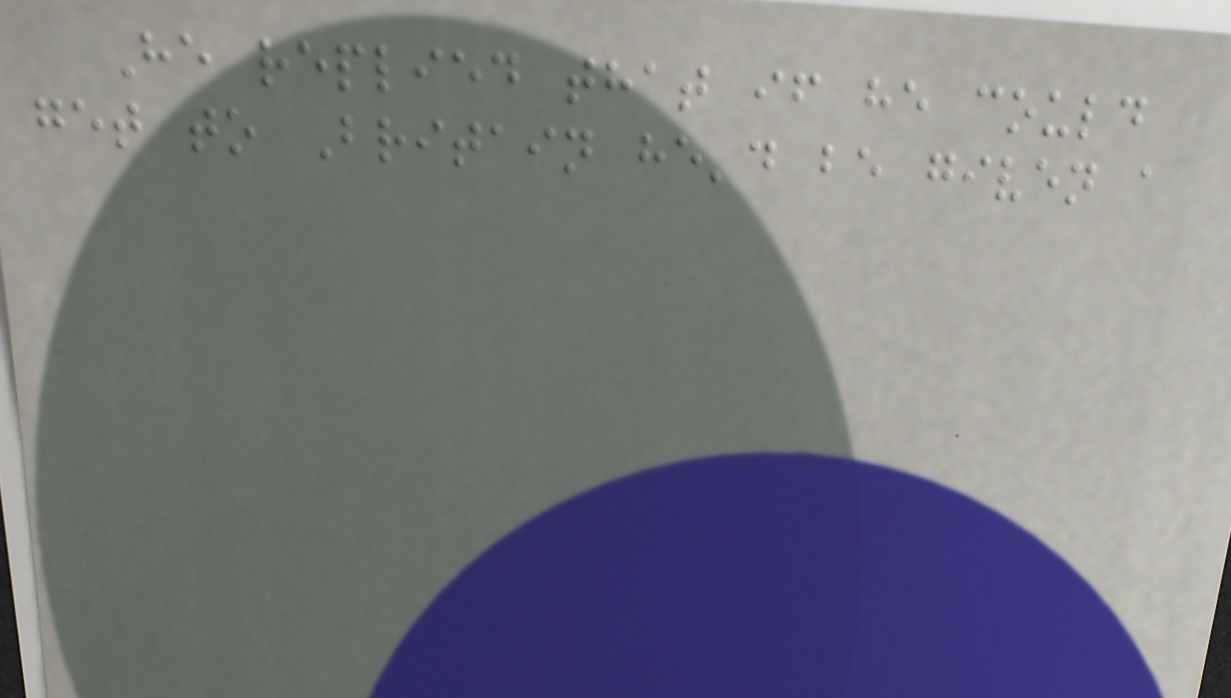He replied that if he could
get to Britain he'd be given a
